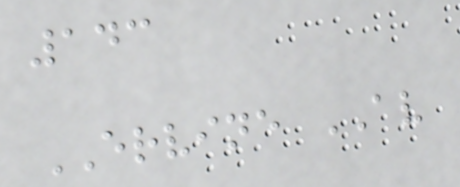143
ERVINE AV
